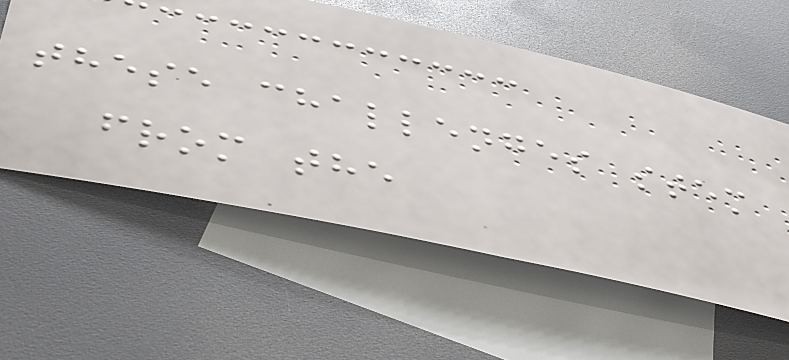these challenges stem
from the
